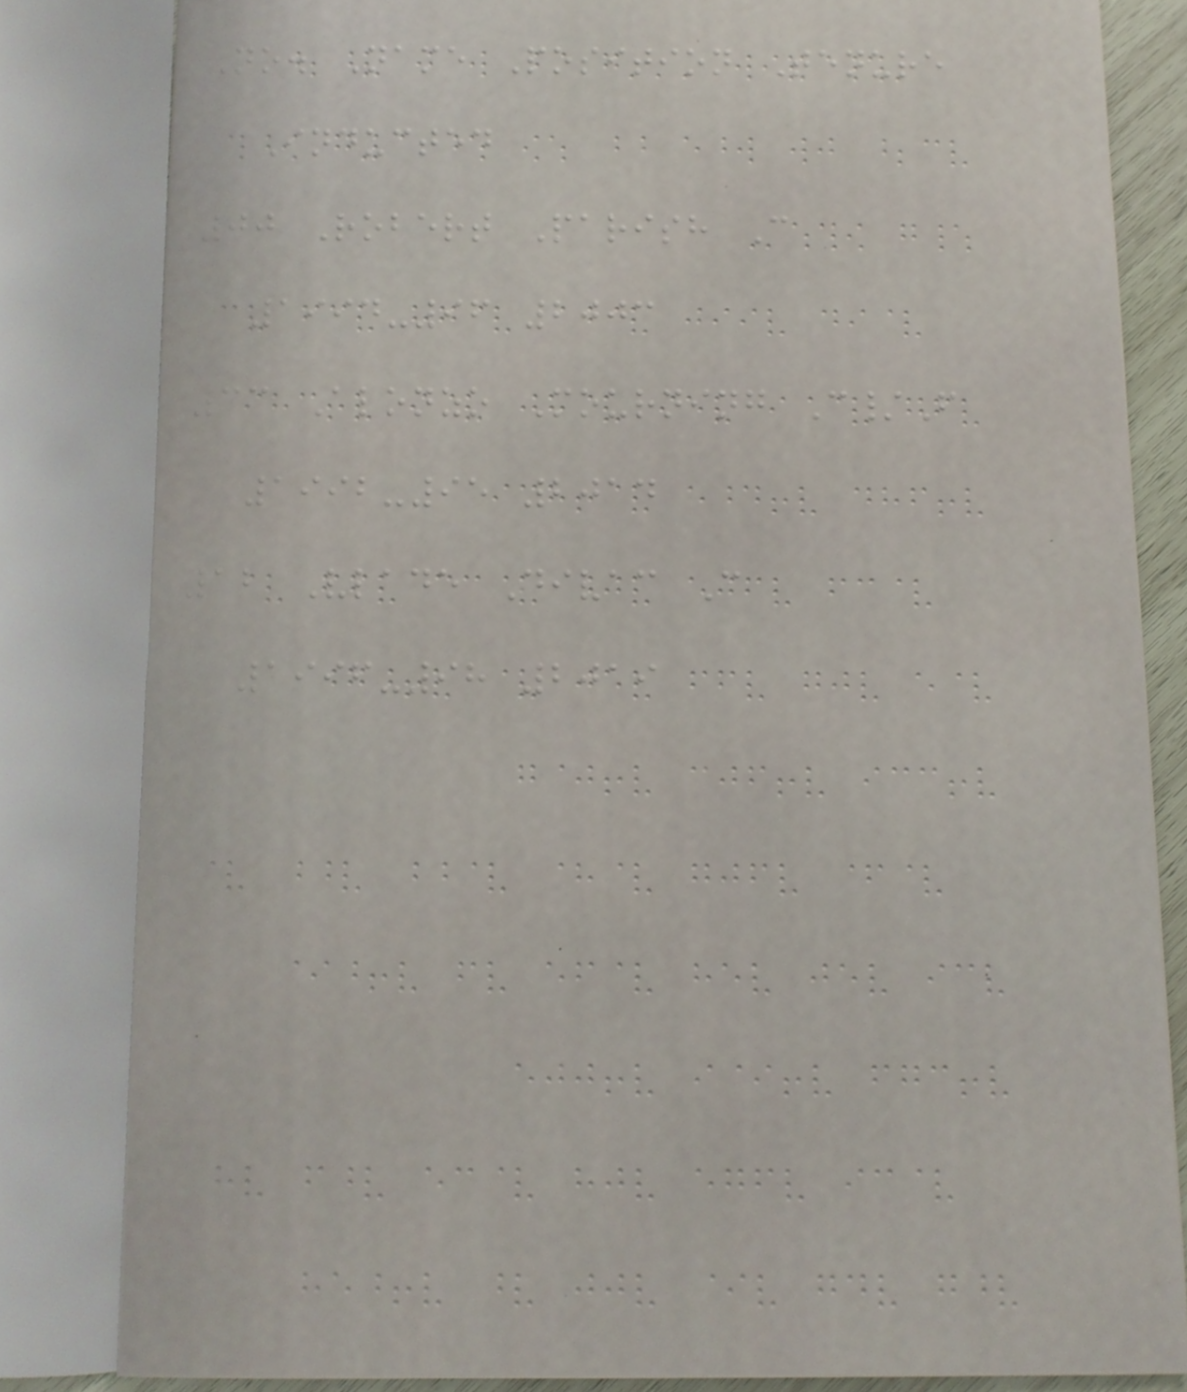No. Name Position Tenure
Inducted
00 Robert Parish C
1994-96 2003
33 Alonzo Mourning C/F
1992-95 2014
12 Vlade Divac C
1996-98 2019
